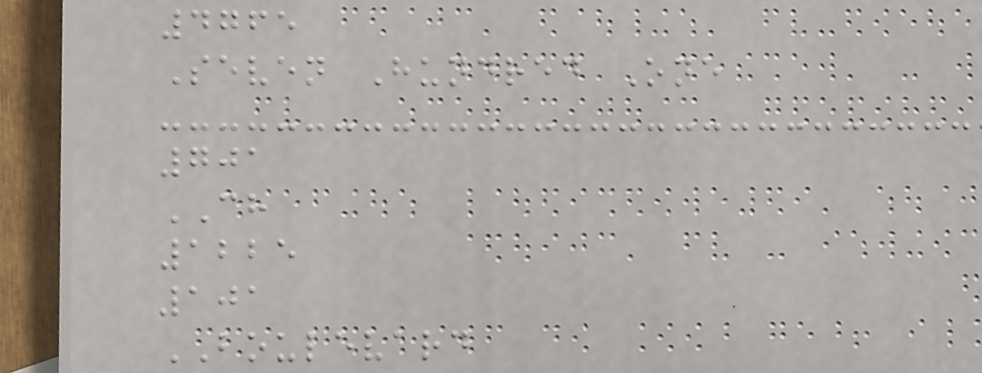4765
Seven Hundred One
701
CH
1225
101
BOULEVARD
